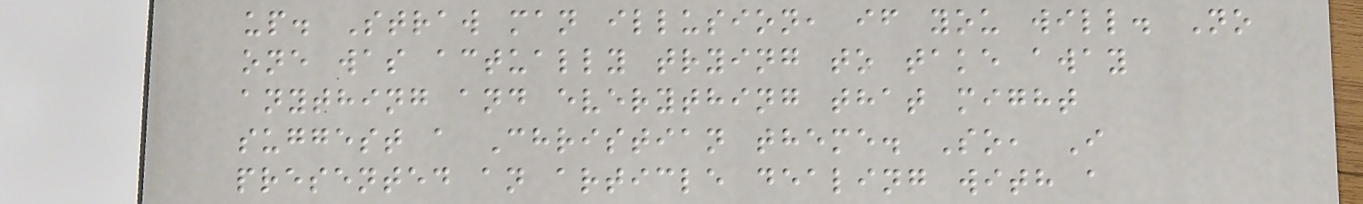up. Straw man illusion, if you will. No
one was actually trying to take away
anything and everything that might
suggest a Christian theme. So, I
presented an article dealing with a
